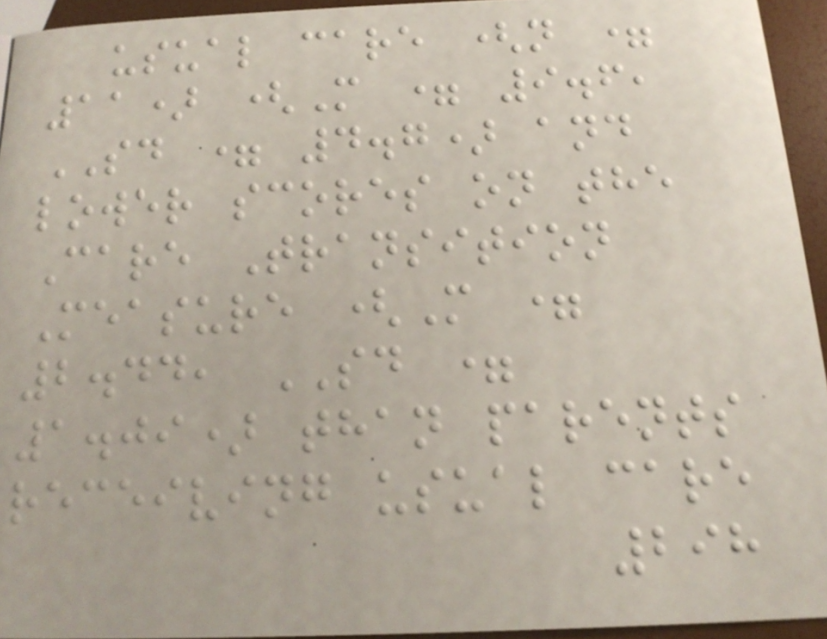usual care (n =
11) (M = 9.6,
SD = 4.7) and
lower scores on the
Care Transition
Measure (M =
2.44, SD =
1.09) than parents
receiving usual care
298
